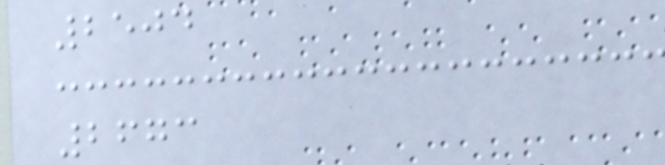2504
2673
